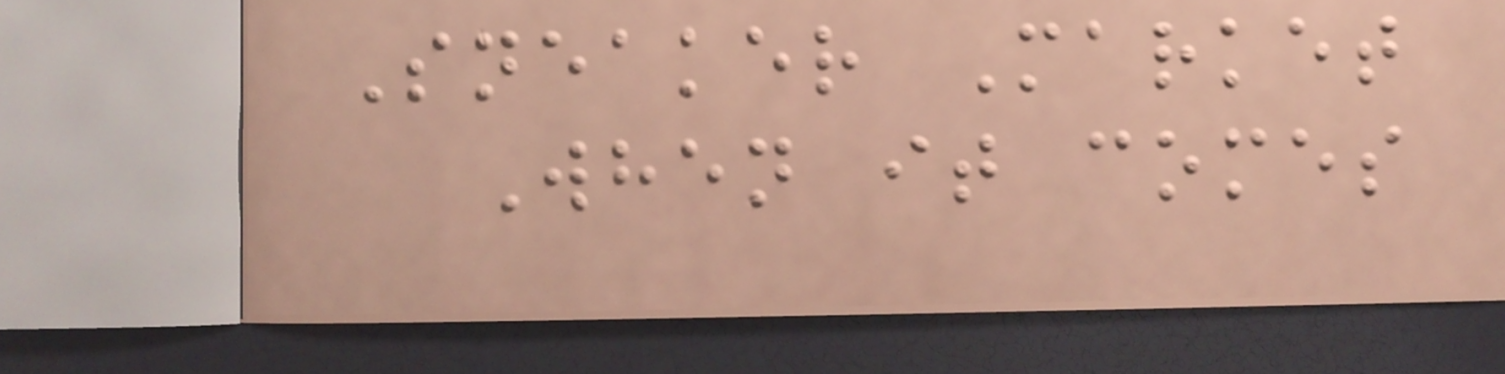Sneaker Market
When it comes
